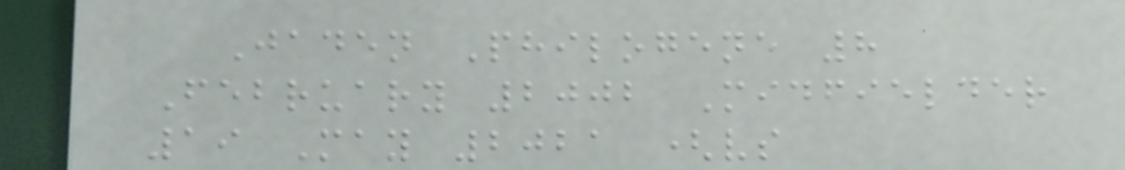Jaden Philogene 8
February 2002 Midfielder
19 May 2021 (vs
